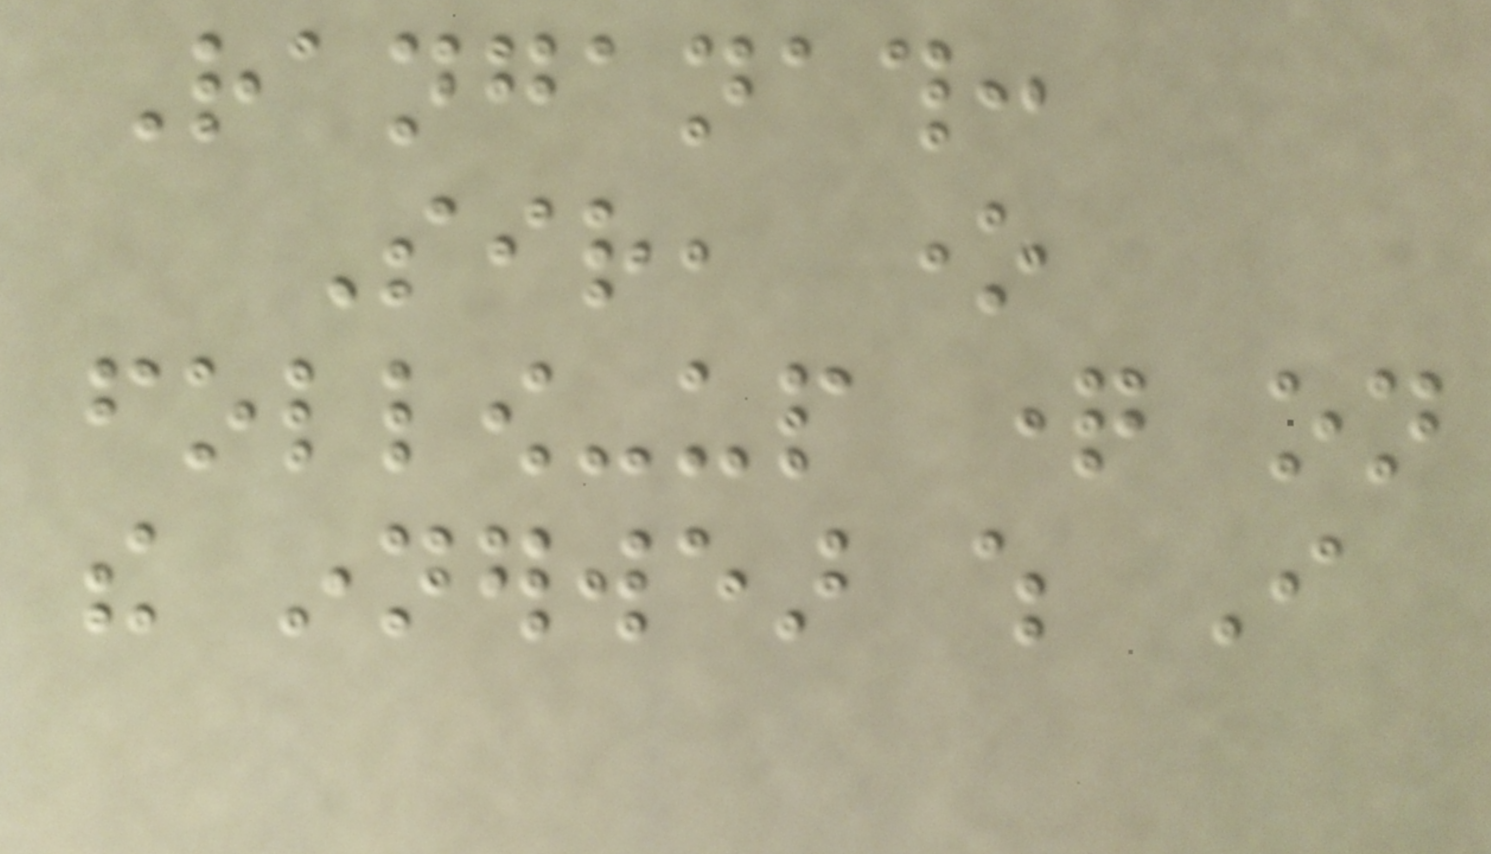Ranganath:
Sir, one
follow-up question on
the innerwear which I
